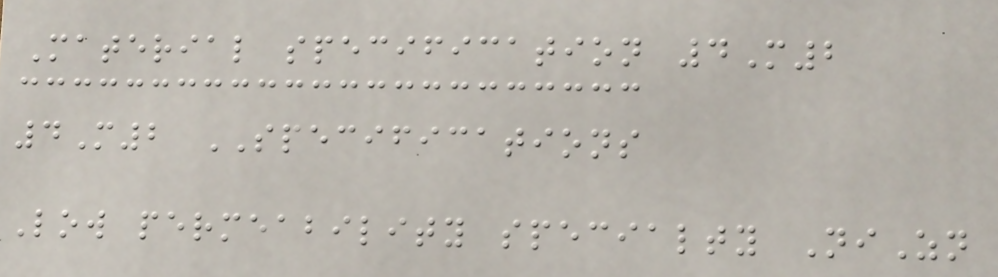Material specification 4M2
4M2 SPECIFICATIONS
Low permeability specialty NiZn
